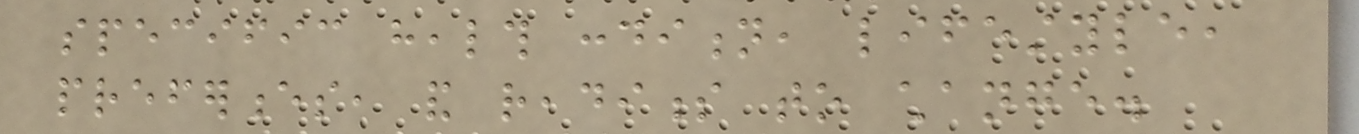specific health condition, lifestyle,
preferences, and readiness to change.
